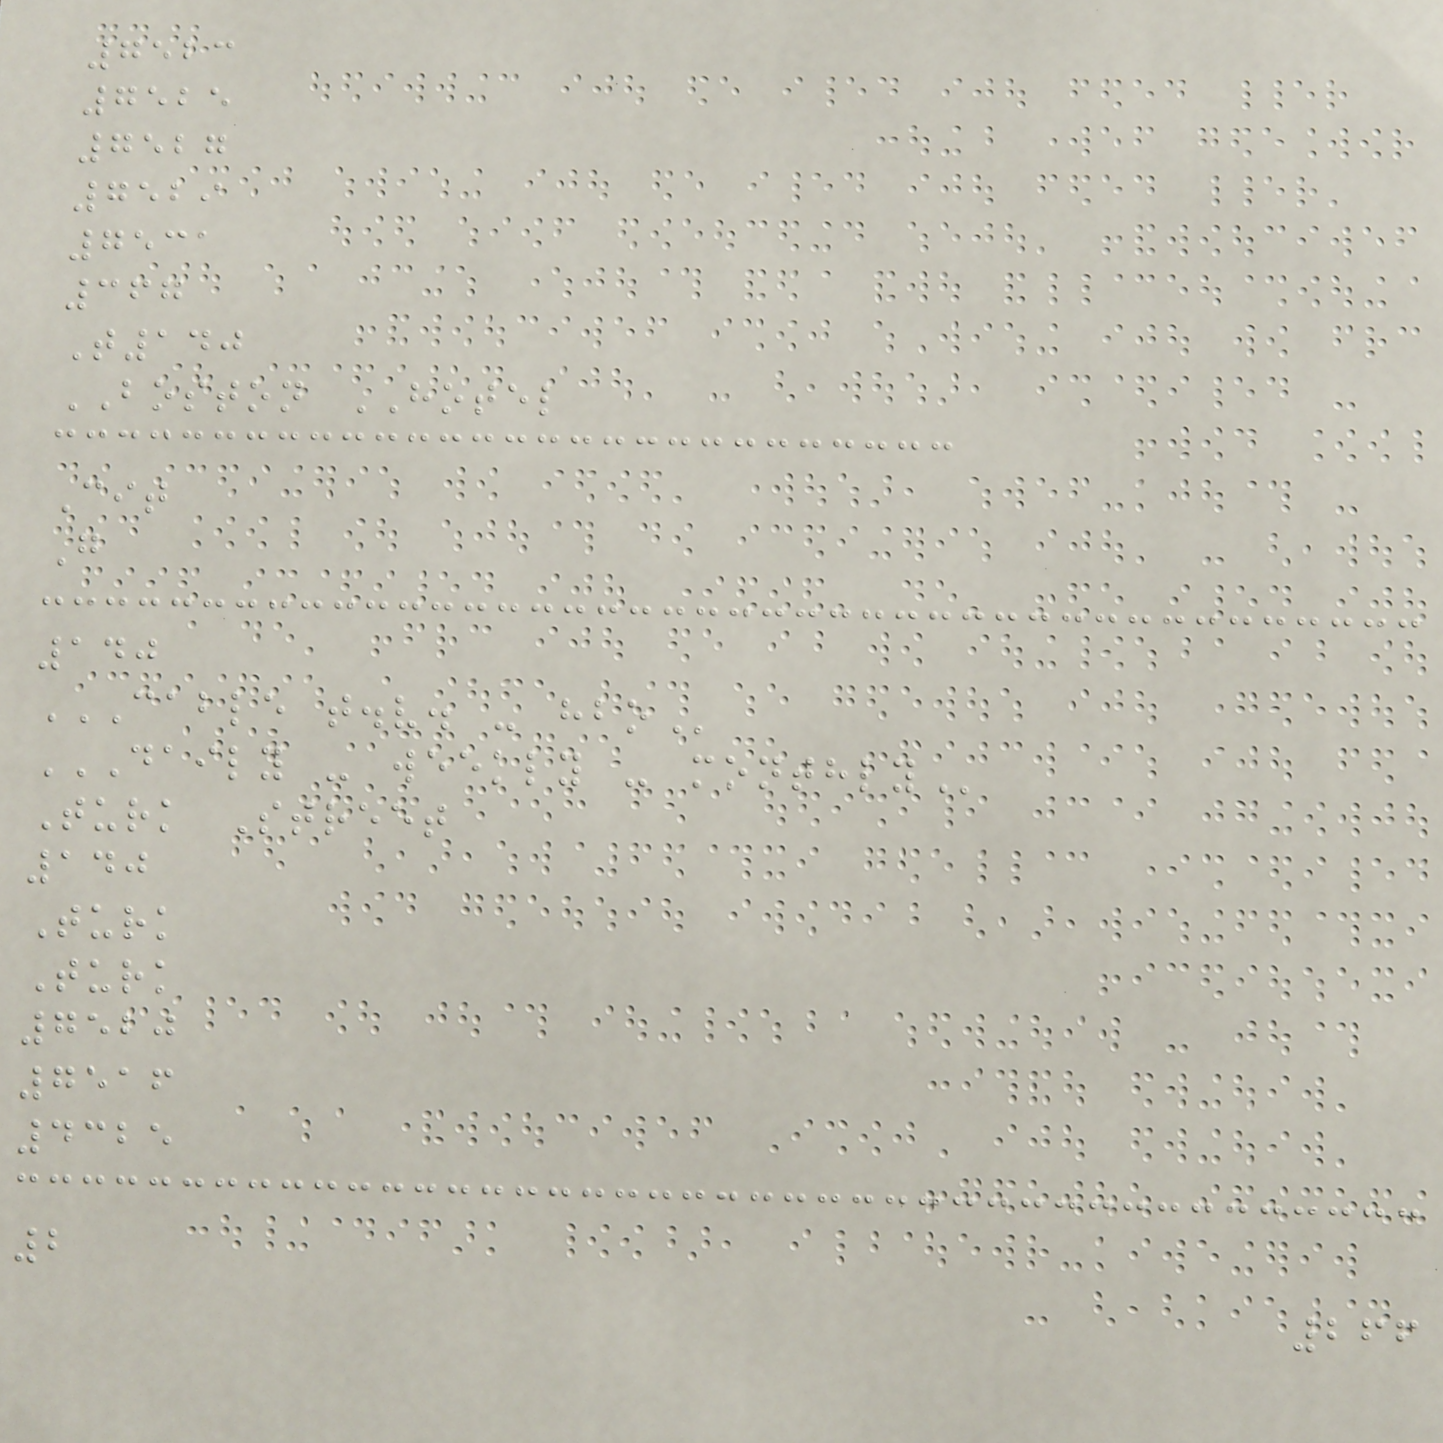7523
7525
7527
7529
7531
367
T140
BOSTON HOTEL
Cit
G
140
CABLE T.V. - HBO
DAILY - WEEKLY - MONTHLY
Turk Street
140
Turk
Turk
7520
7516
4325
2
266
